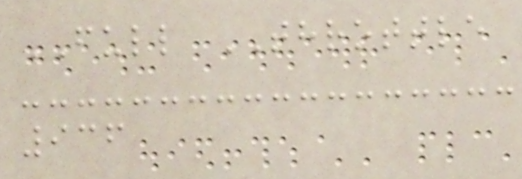FULL THROTTLE
936
